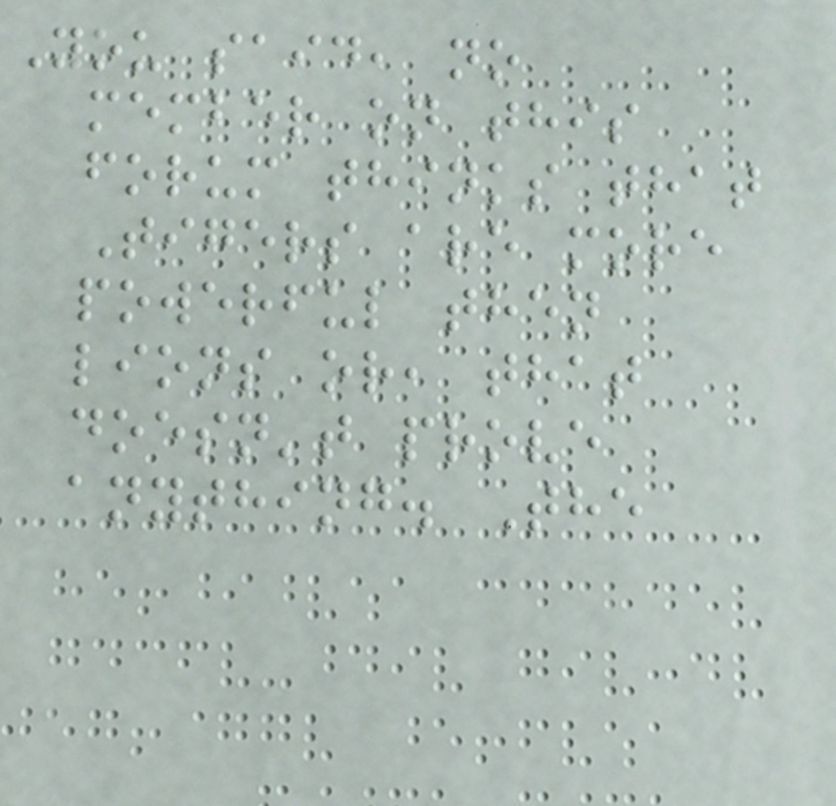You said, no
member on this
forum thinks that
Tigers are more
powerful then
lions or, that
doesn't prove
anything. The
